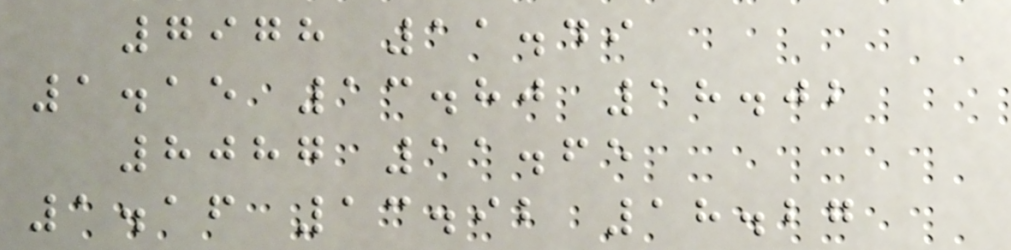7978 11.49
1.15 13.80 18.02
8087 11.65
1.16 13.92 18.27
